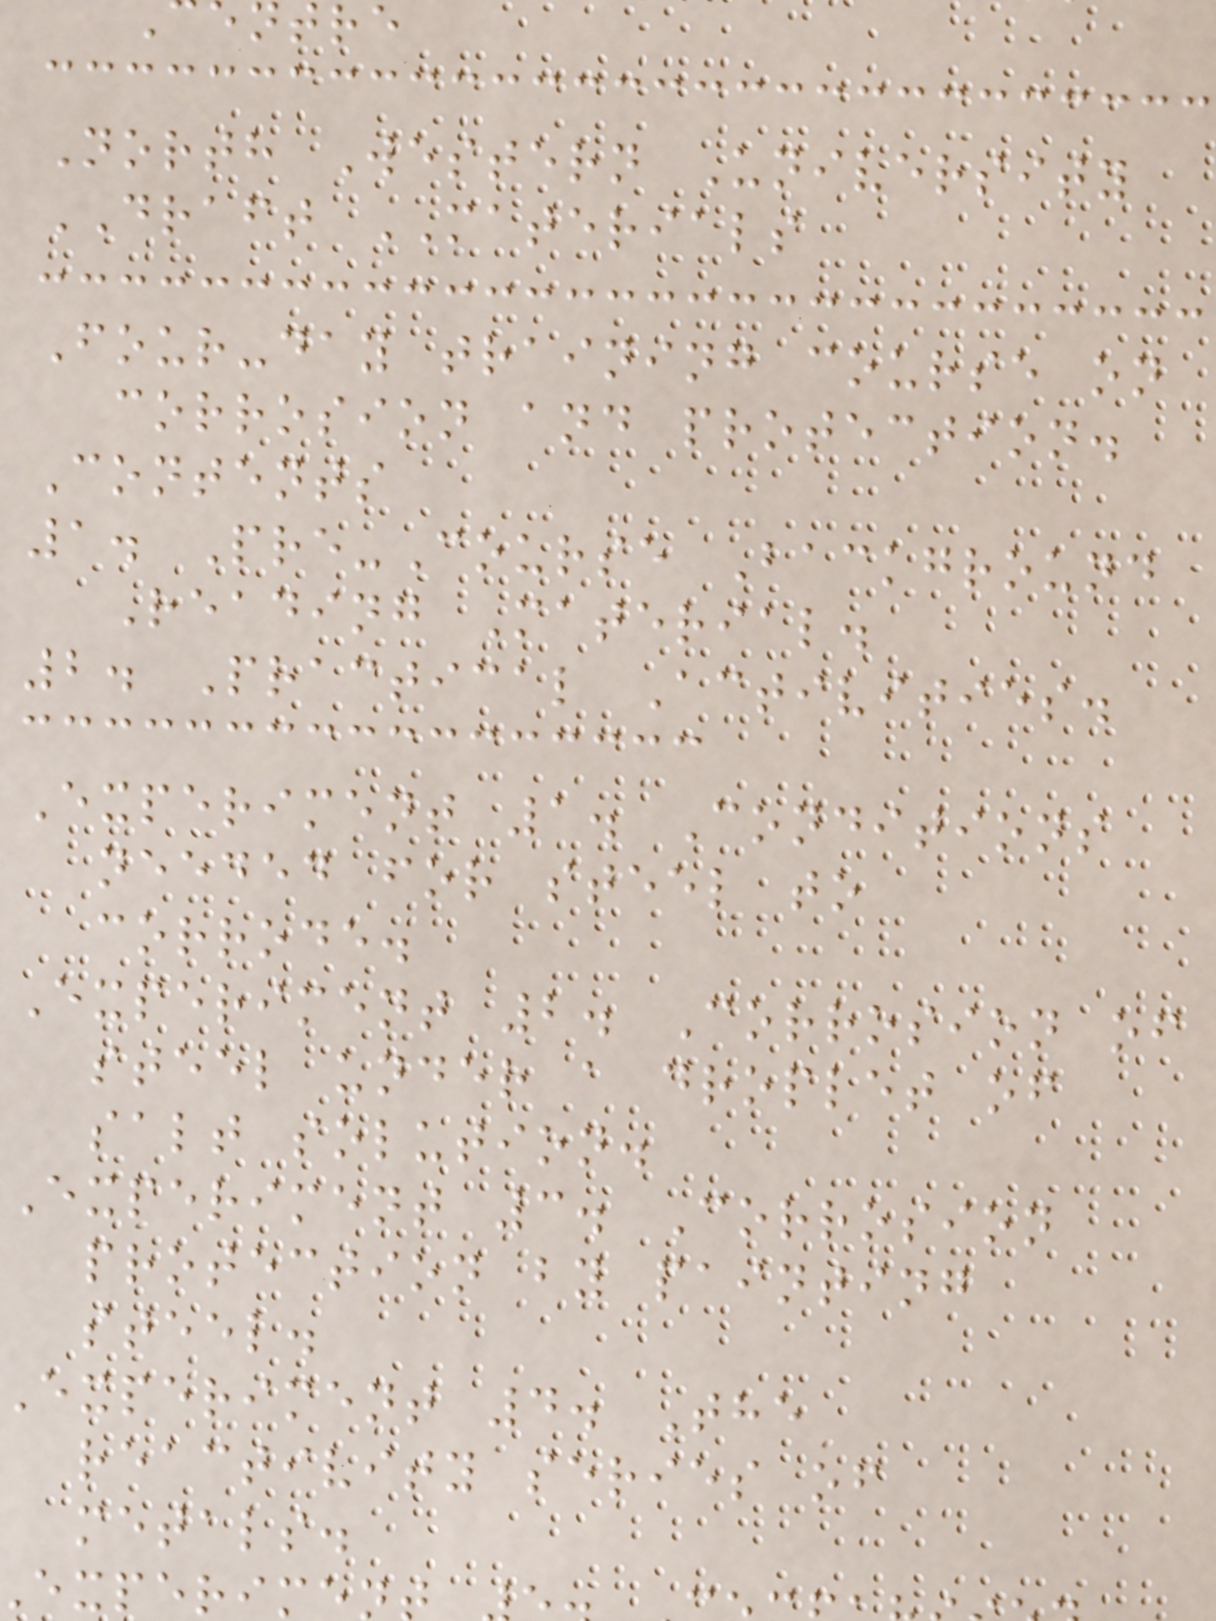North Western University
DRAFT MATERIALS
Four-day training course on
corrosion and protection.
Contents
1. Pre-Course Background
Reading Material.
2. Practical Activities.
Experiment 1. Conditions
needed for steel to
corrode.
Experiment 2. Corrosion of
steel under a droplet of
salt solution.
Experiment 3. Corrosion
protection by painting
steel.
experiment 4. The
reactivity series of
metals.
